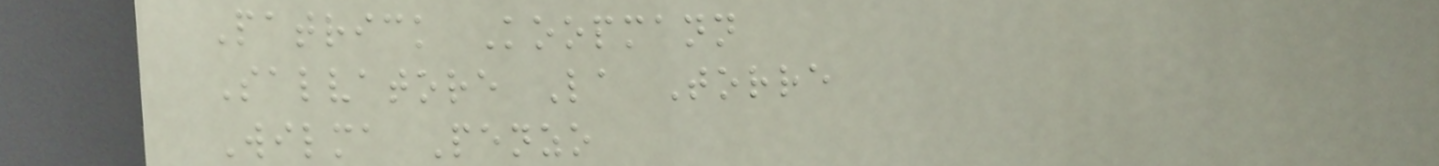Patrick Koopmann
Salvatore La Torre
Wilma Penzo
